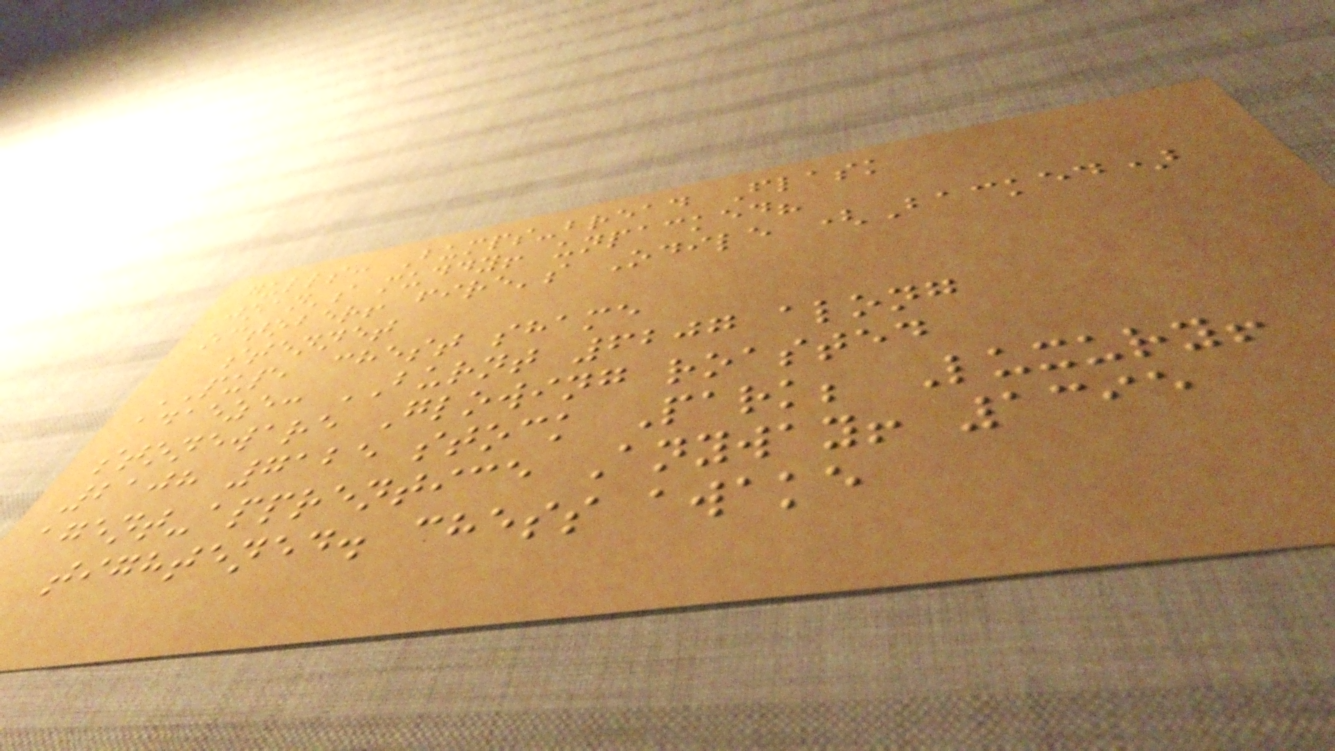gulls: Bumps-bread Flask
joan's muddy! unpacked?
october! fire's Odile (Backed)
stennet
PUP, chest shame
adaeze: BURNT 6207 along
stoneware Glowing roasted
2108 7125 stock Park; Luxury!
agent-apprentice Anyway! 1395
tightened. chess awake
